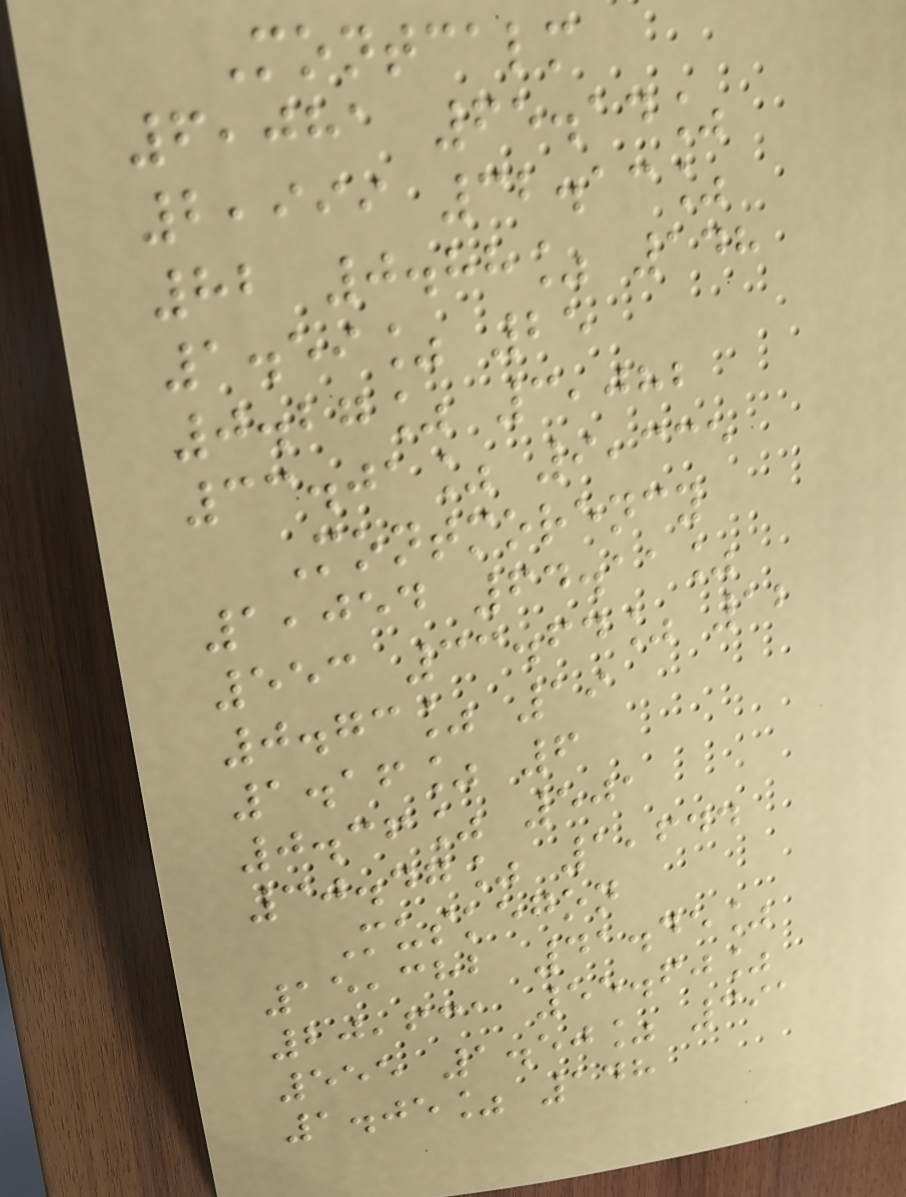Montcalm
6,081 65.14%
2,999 32.13%
82 0.88% 148
1.59% 25
0.27% 3,082
33.01% 9,335
Montmorency
1,054 64.11%
553 33.64% 12
0.73% 19
1.16% 6
0.36% 501
30.47% 1,644
Muskegon
15,382 41.45%
20,631 55.60%
555 1.50% 391
1.05% 148
